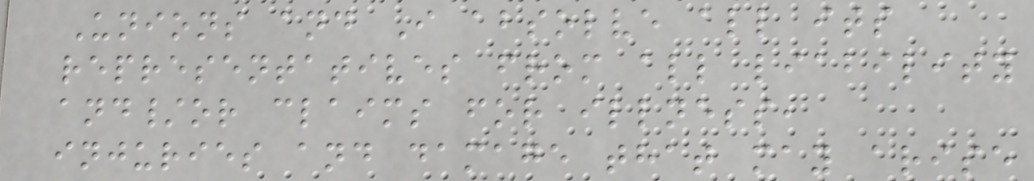Unions and I absolve all its
representatives from all liability
and/or claims for illness,
injuries and damage that may arise
